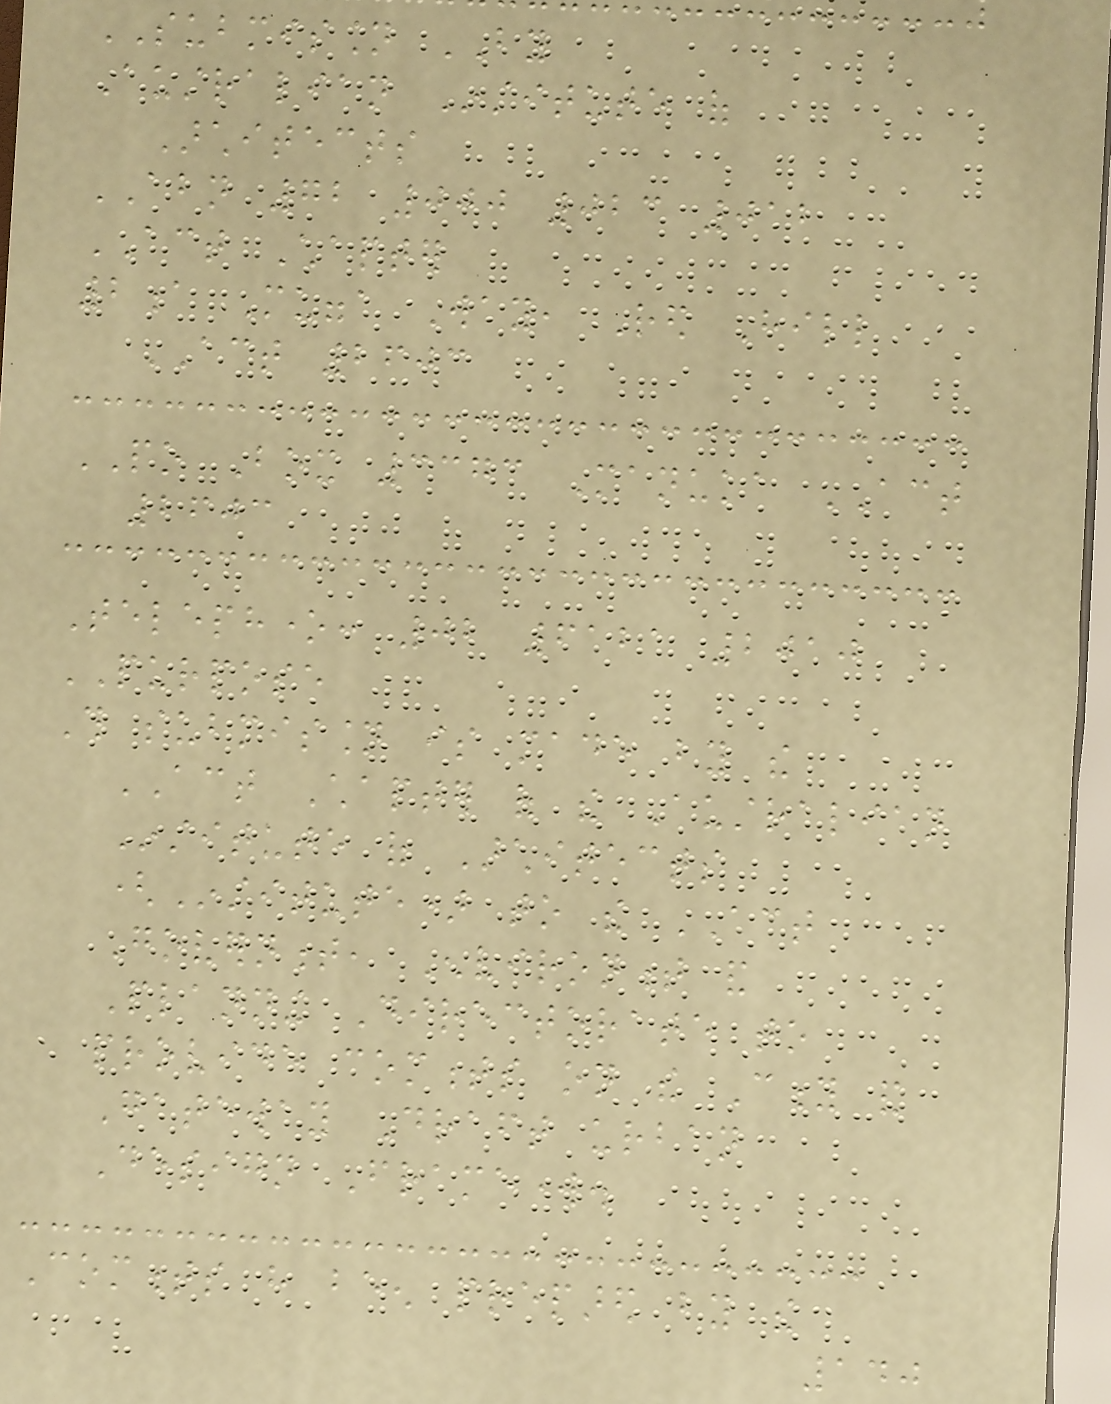SUBMISSION BY
Australian Institute of
Architects
ABN 72 000 023 012
ACT Chapter
2a Mugga Way, Red Hill
ACT 2603
PO Box 3373 Manuka ACT
2603
Telephone: 02 6121 2010
PURPOSE
This submission is made by the
ACT Chapter of the Australian
Institute of Architects
(Institute) to the ACT
Government, Environment and
Planning Directorate to
provide comments on the City and
Gateway Draft urban
Design Framework.
Comments have been prepared by the
140
